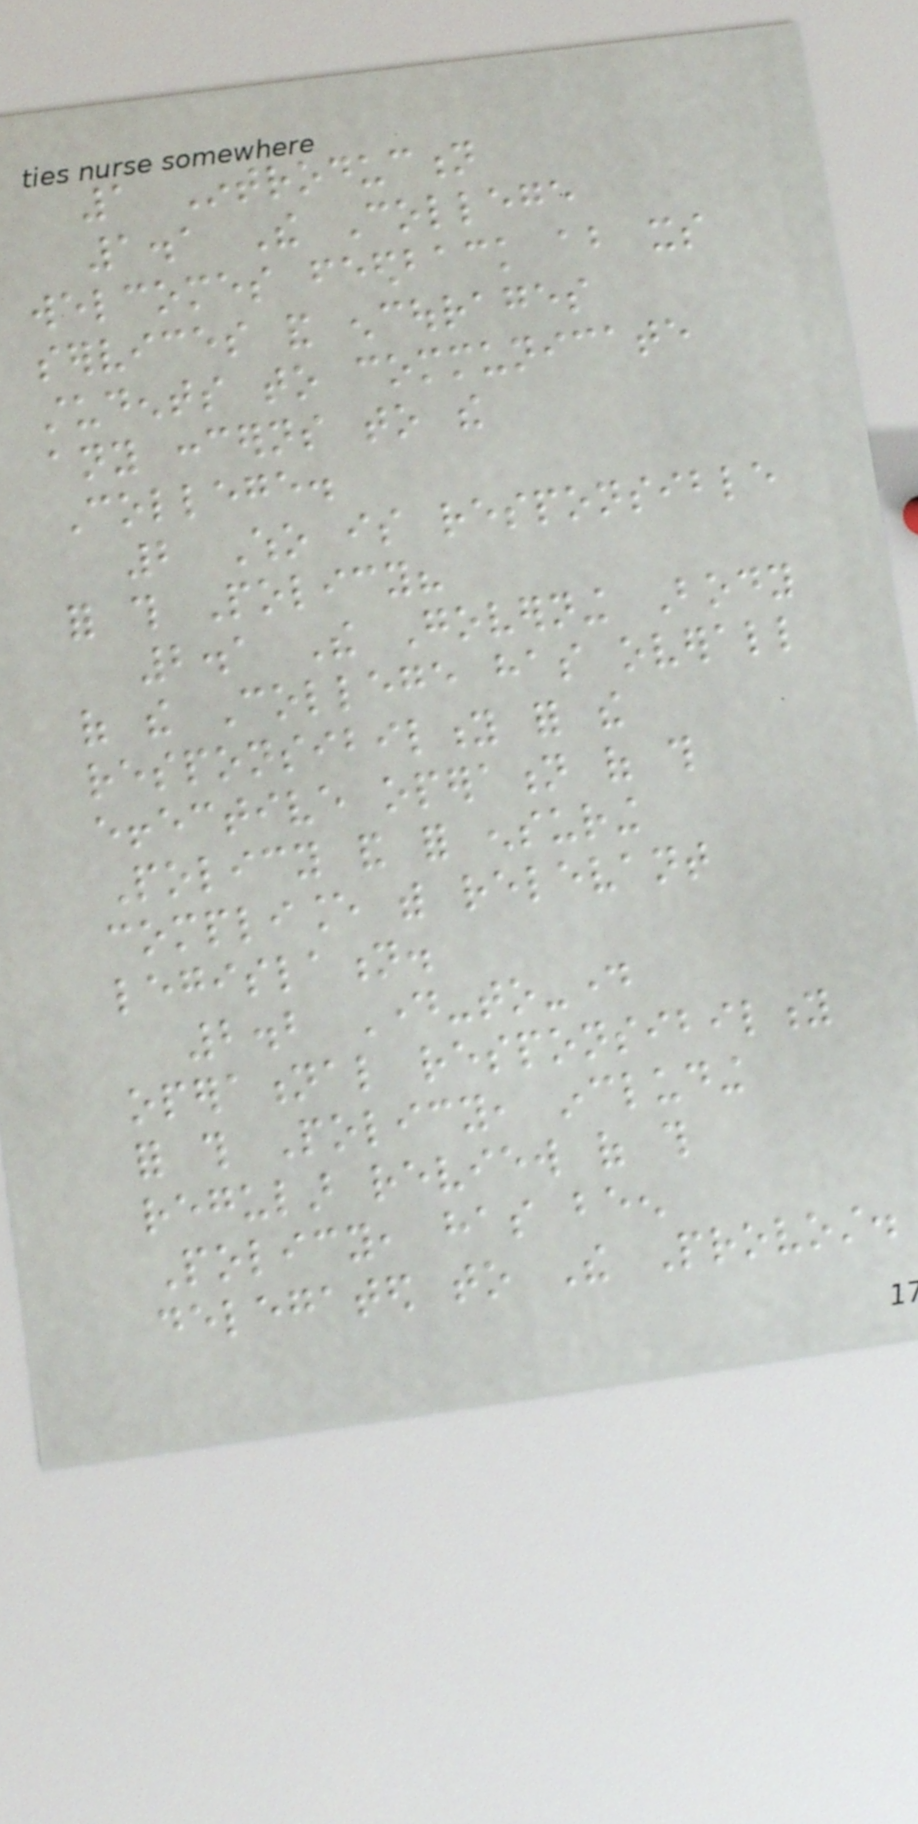1 Introduction
1.1 The College
welcomes feedback about its
services and encourages
students to communicate
any concerns to the
College.
2 Who is responsible
for this Policy?
2.1 The Governing Body
of the College has overall
responsibility for the
effective operation of this
Policy and for ensuring
compliance with relevant
legislation.
2.2 Day-to-day
operational responsibility
for this Policy, including
regular review of this
Policy, has been
delegated to The Provost.
